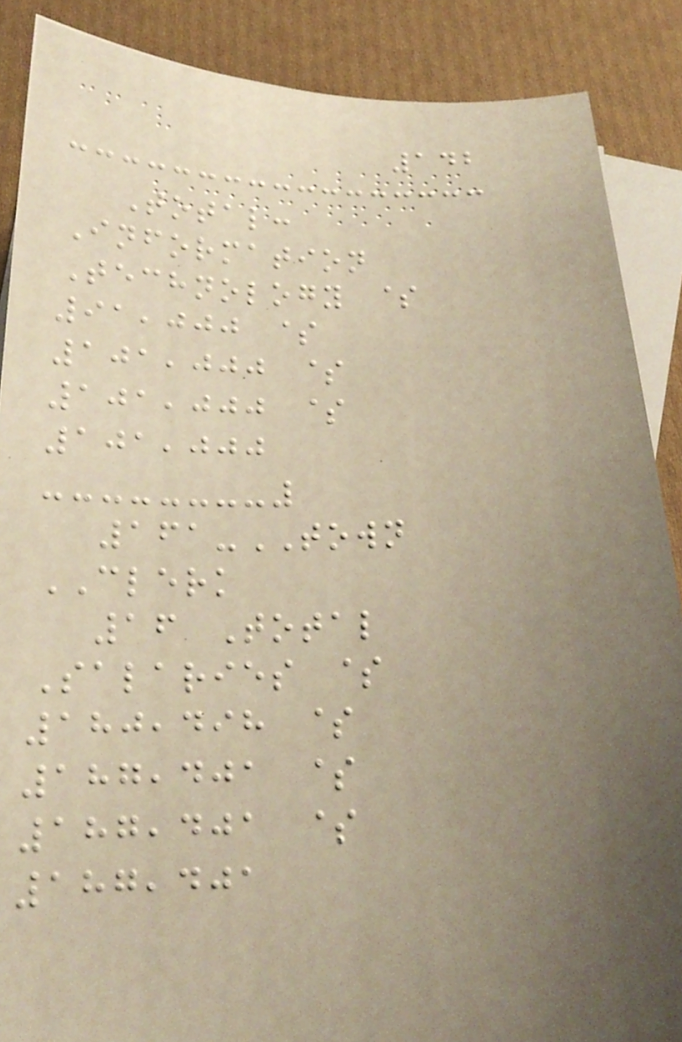142
Total:
Information
Technology $
91,000 $
101,000 $
101,000 $
101,000
161-TOWN
CLERK
16 Total
Salaries $
180,498 $
187,401 $
187,401 $
187,401
